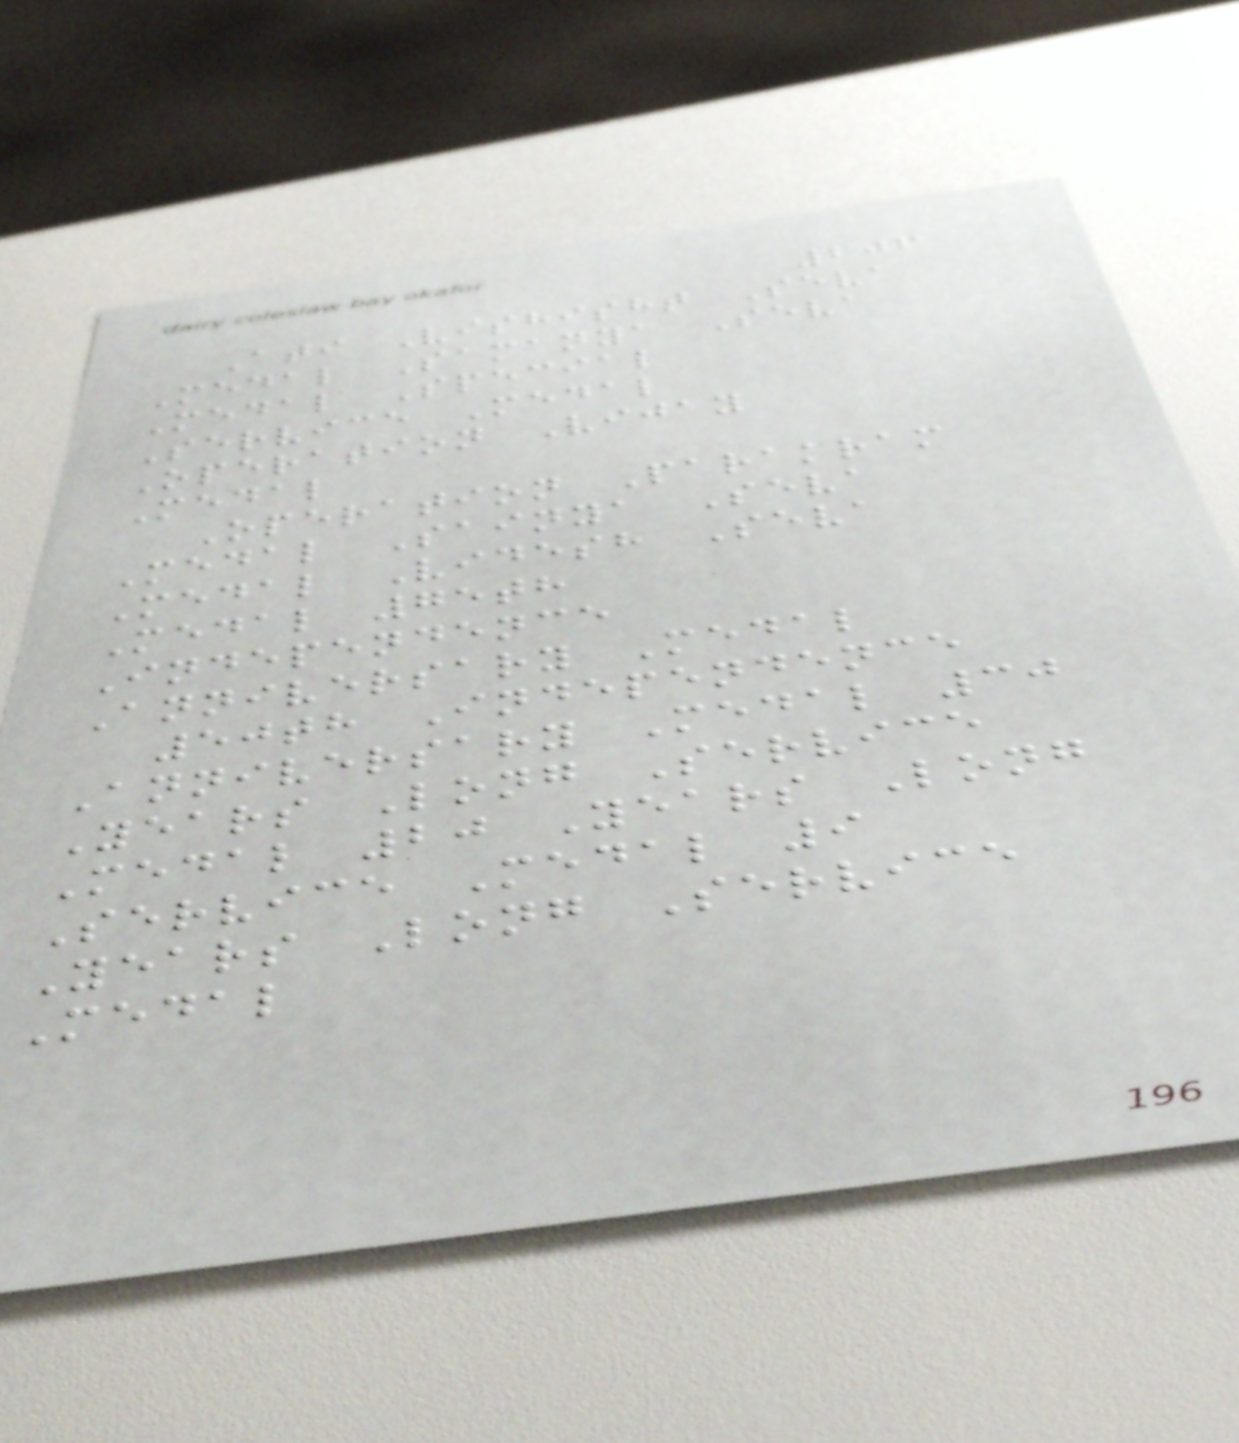206
Ati Vishisht Seva
Medal Samanya Seva
Medal Special
Service Medal
Operation Vijay
Medal
Operation Parakram
Medal Sainya Seva
Medal Videsh Seva
Medal 75th
Independence
Anniversary Medal
50th Independence
Anniversary Medal 30
Years Long Service
Medal 20 Years Long
Service Medal 9
Years Long Service
Medal
